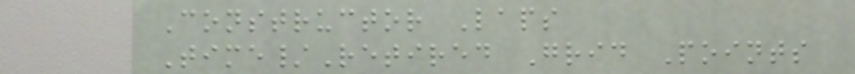Constructor Laps
Time/Retired Grid Points
